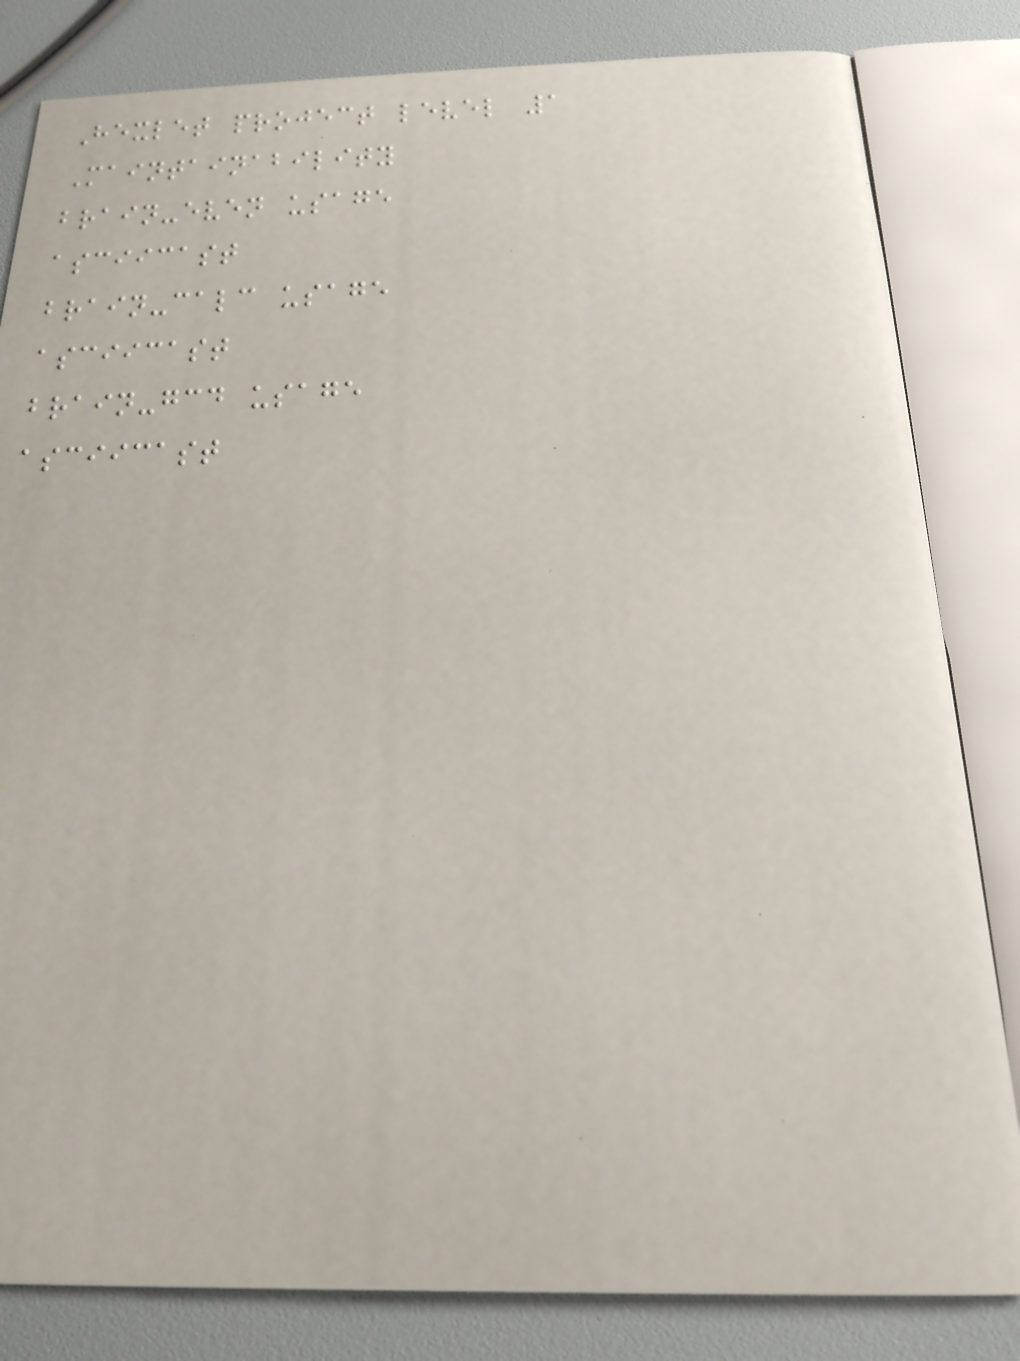Hexlet project level 1
Maintainability
brain-even usage
asciicast
brain-calc usage
asciicast
brain-gcd usage
asciicast
